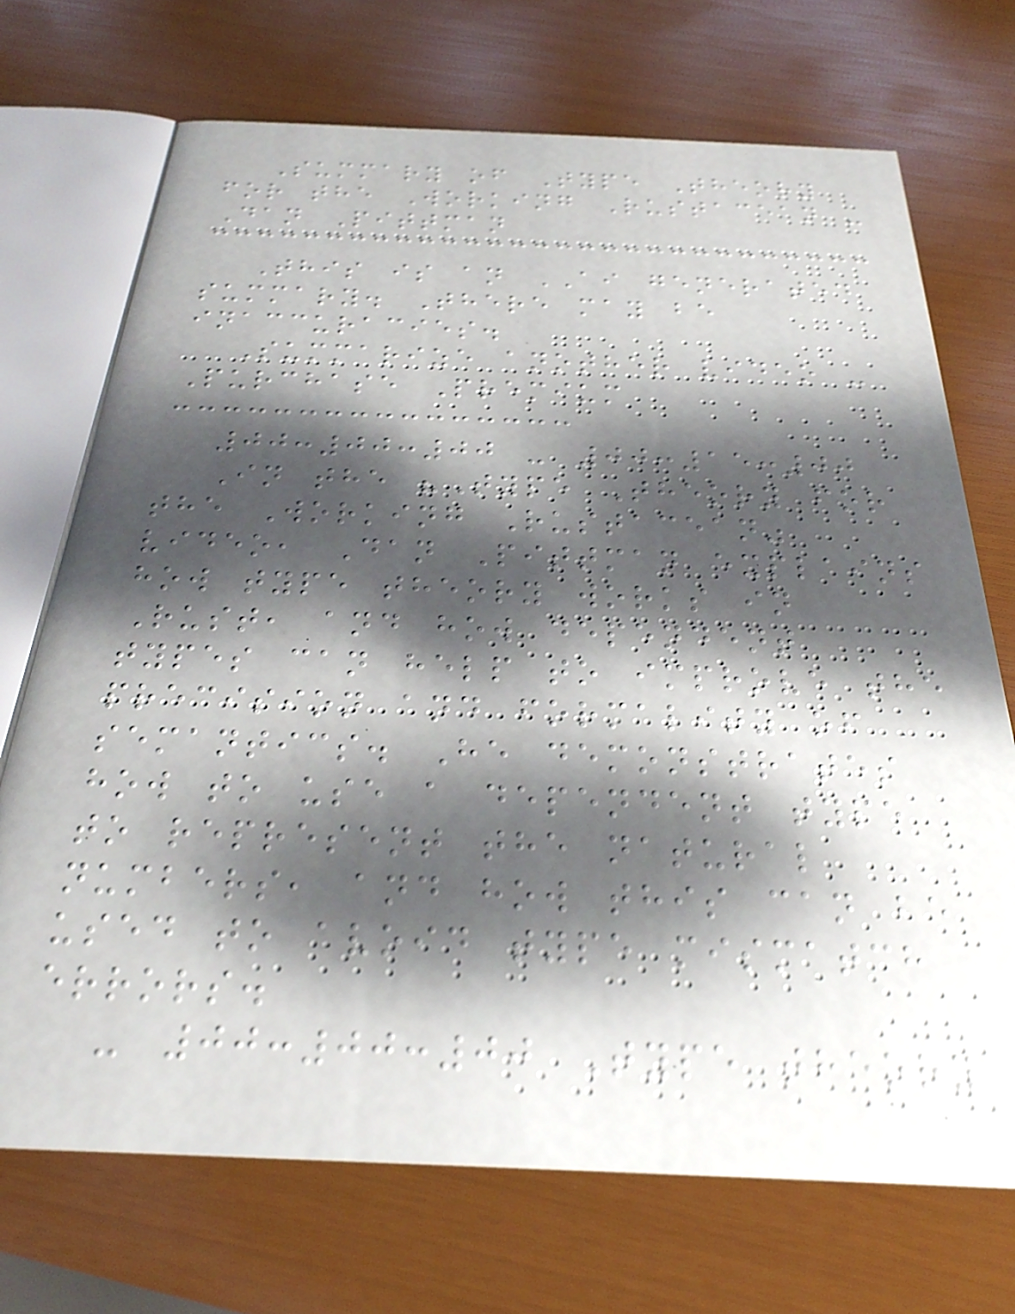Summary of Type Theory
for the Working Rustacean -
Dan Pittman
This is an AI generated
summary. There may be
inaccuracies.
Summarize another video -
Purchase Premium
00:00:00 - 00:15:00
In the "Type Theory for
the Working Rustacean"
video, Dan Pittman explains
how type theory works in
Rust, and how dependent
types can help to improve the
precision and formality of
semantics. He demonstrates
how to use a dependent type
to represent the natural
numbers, and how this can be
used to avoid type mismatch
errors.
- 00:00:00 Type theory
